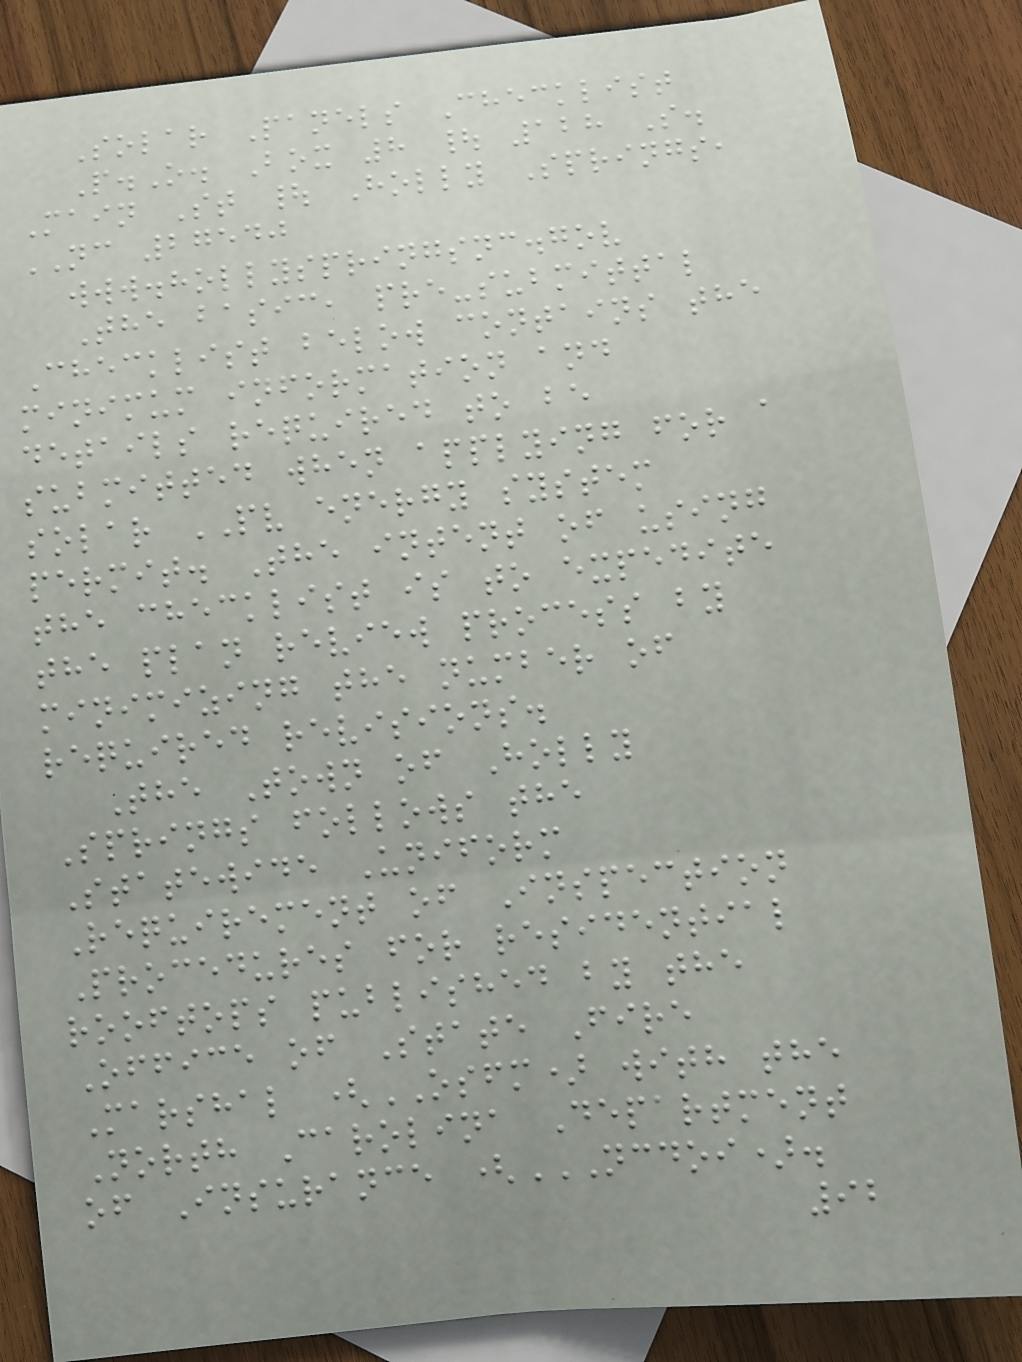Solar Panels Checklist
P.O. Box 8 | 128 S.
Main St | Holly Springs,
NC 27540
www.hollyspringsnc.gov
The basic, pre-submittal
Checklist below contains the
minimum information and
details required to be
submitted when applying for a
solar PV energy system
permit. The intent of using
the checklist is to expedite
the plan review process by
minimizing the number of
required revisions.
The Town of Holly
Springs follows the
Statewide Uniform
Requirement of Inspection
Procedures for residential
rooftops published by the
Office of State Fire
Marshal (OSFM) with the
North Carolina Department
of Insurance (NCDOI).
92
